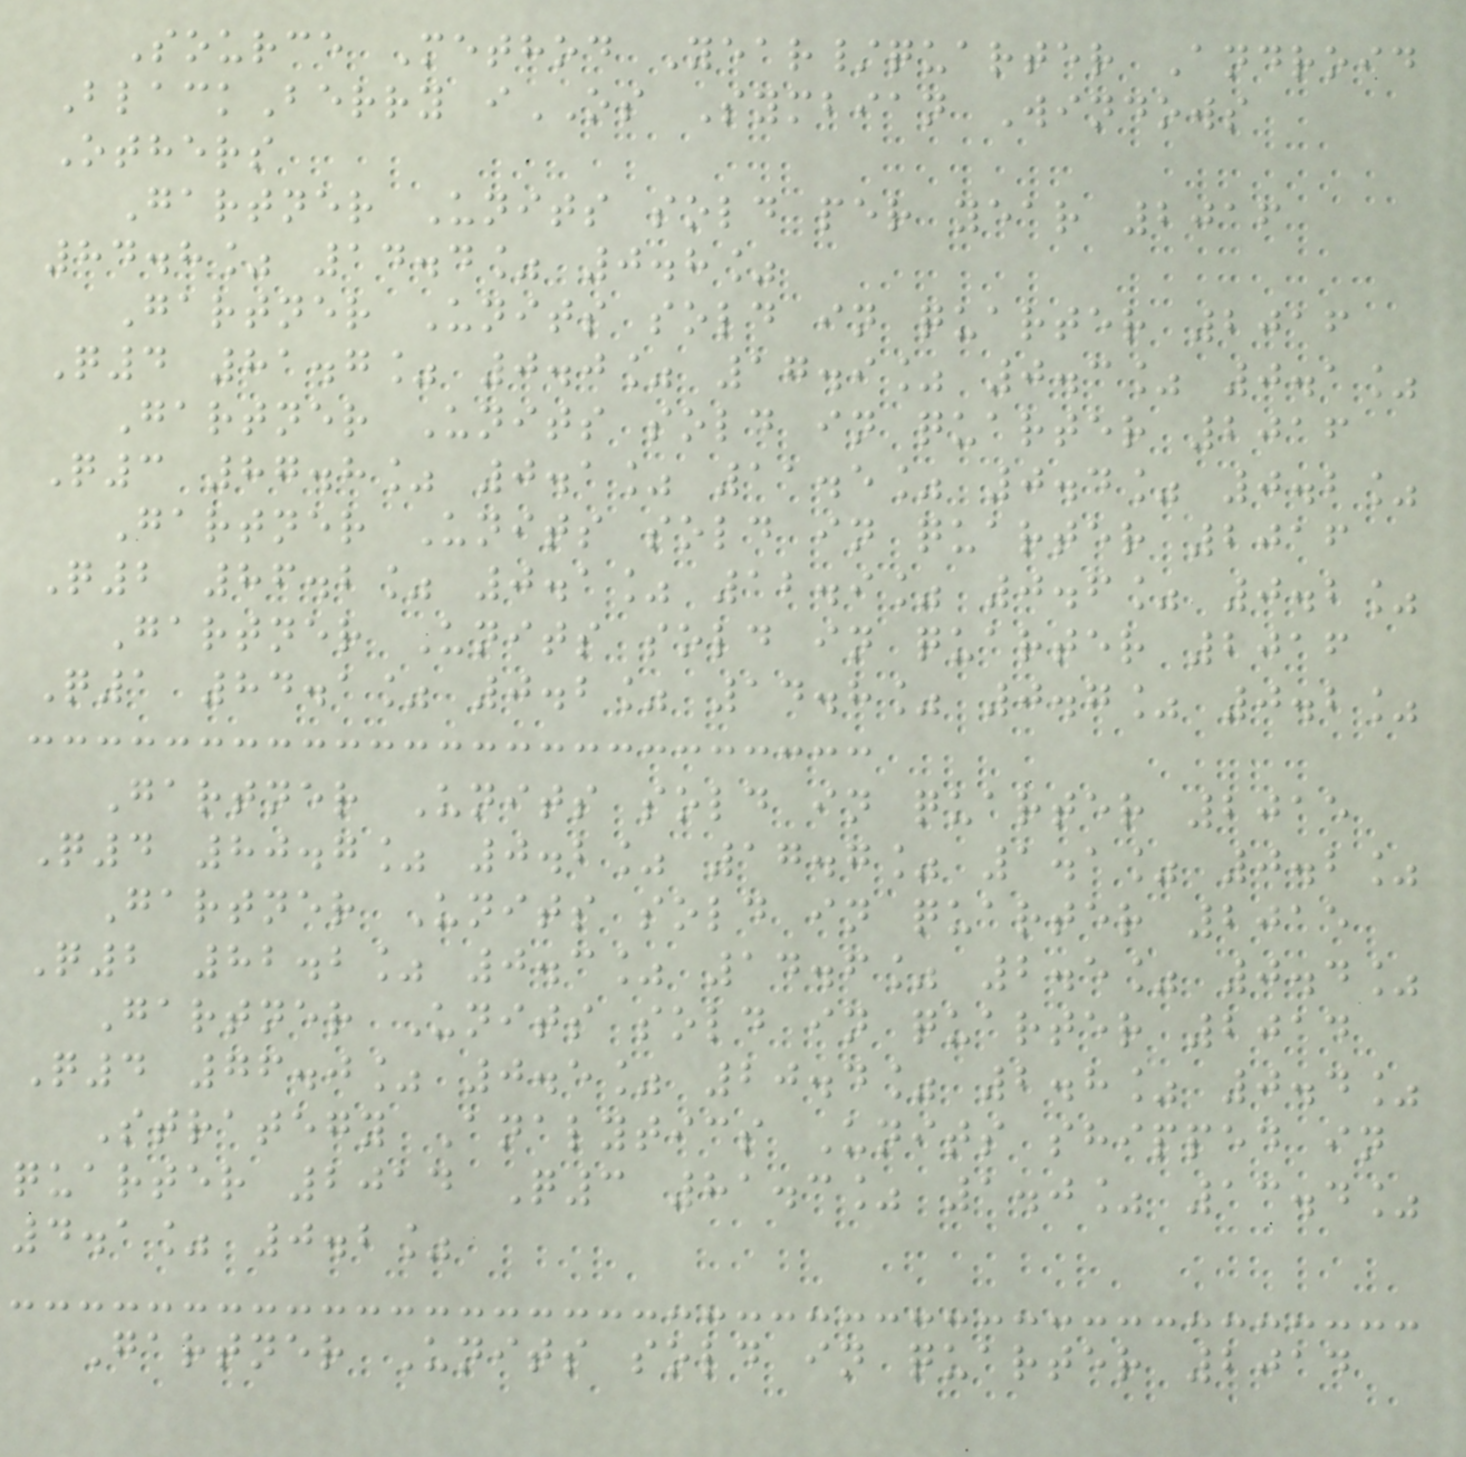Source Method Year/quarter Android
BlackBerry iOS Symbian Windows
Others
Gartner Units sold per year 2016
84.8% 14.4% 0.8%
Gartner Units sold in quarter 2016
Q4 81.7% 0.0% 17.9% 0.3% 0.1%
Gartner Units sold in quarter 2016
Q3 87.8% 0.1% 11.5% 0.4% 0.2%
Gartner Units sold in quarter 2016
Q2 86.2% 0.1% 12.9% 0.6% 0.2%
Gartner Units sold in quarter 2016
Q1 84.1% 0.2% 14.8% 0.7% 0.2%
Gartner Units sold in quarter 2015
Q4 80.7% 0.2% 17.7% 1.1% 0.2%
Gartner Units sold in quarter 2015
Q2 82.2% 0.3% 14.6% 2.5% 0.4%
Gartner Units sold in quarter 2014
Q4 76.0% 0.5% 20.4% 2.8% 0.4%
Strategy Analytics Units shipped in
quarter 2014 Q3 81.3% 1.0% 13.4%
4.1% 0.2%
Gartner Units sold in quarter 2014
